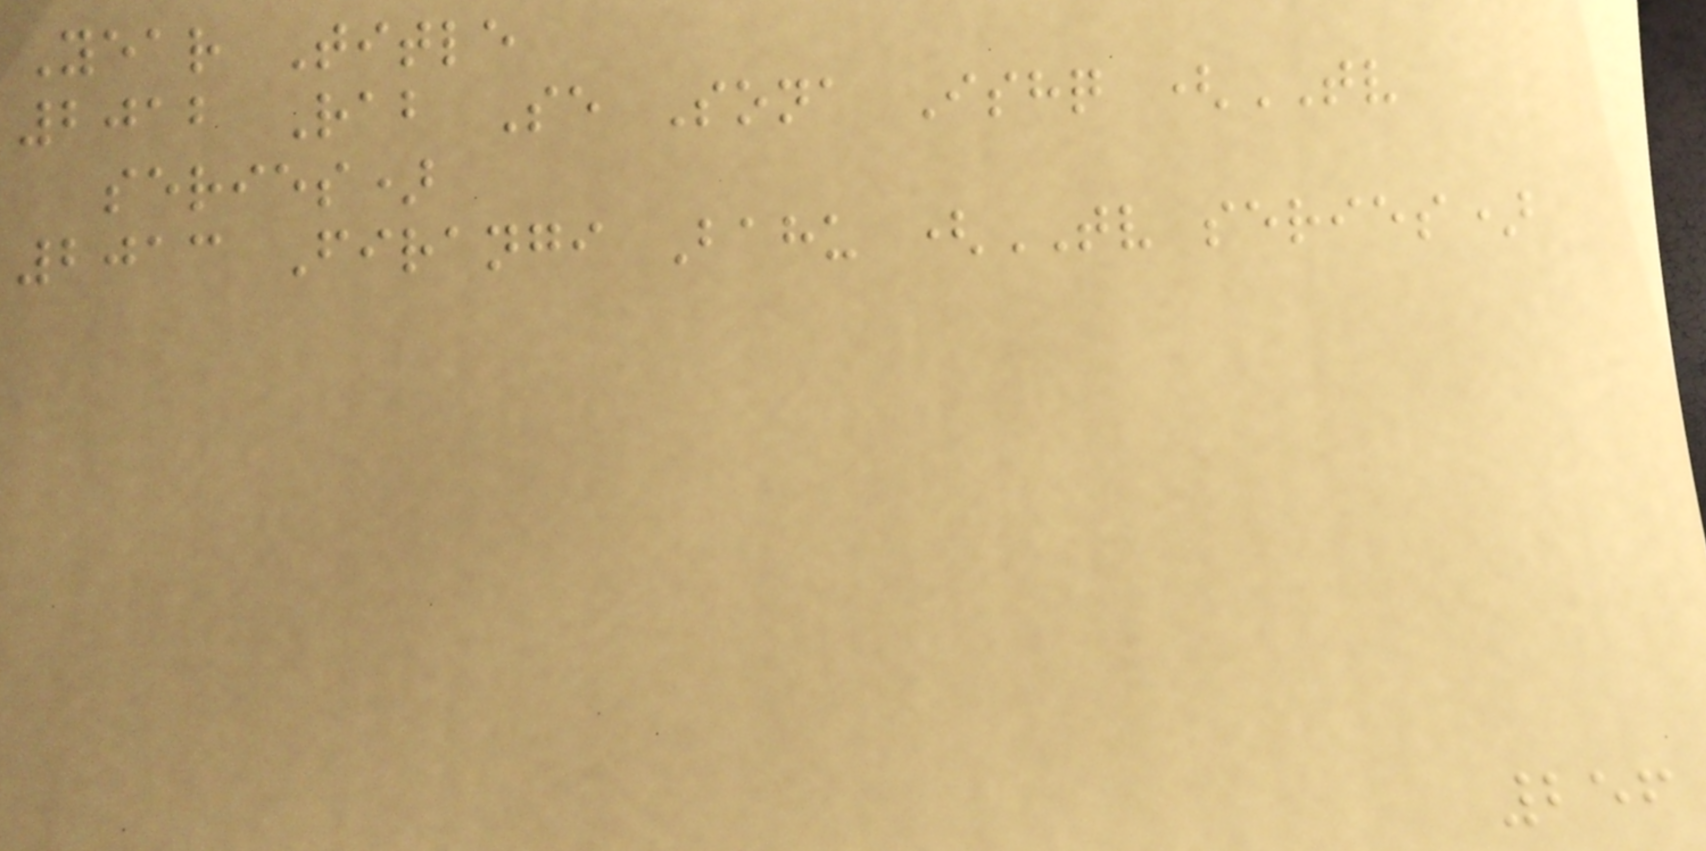Year Title
2012 Rab Se Sona Ishq (TV
series)
2013 Firangi Bahu (TV series)
256
